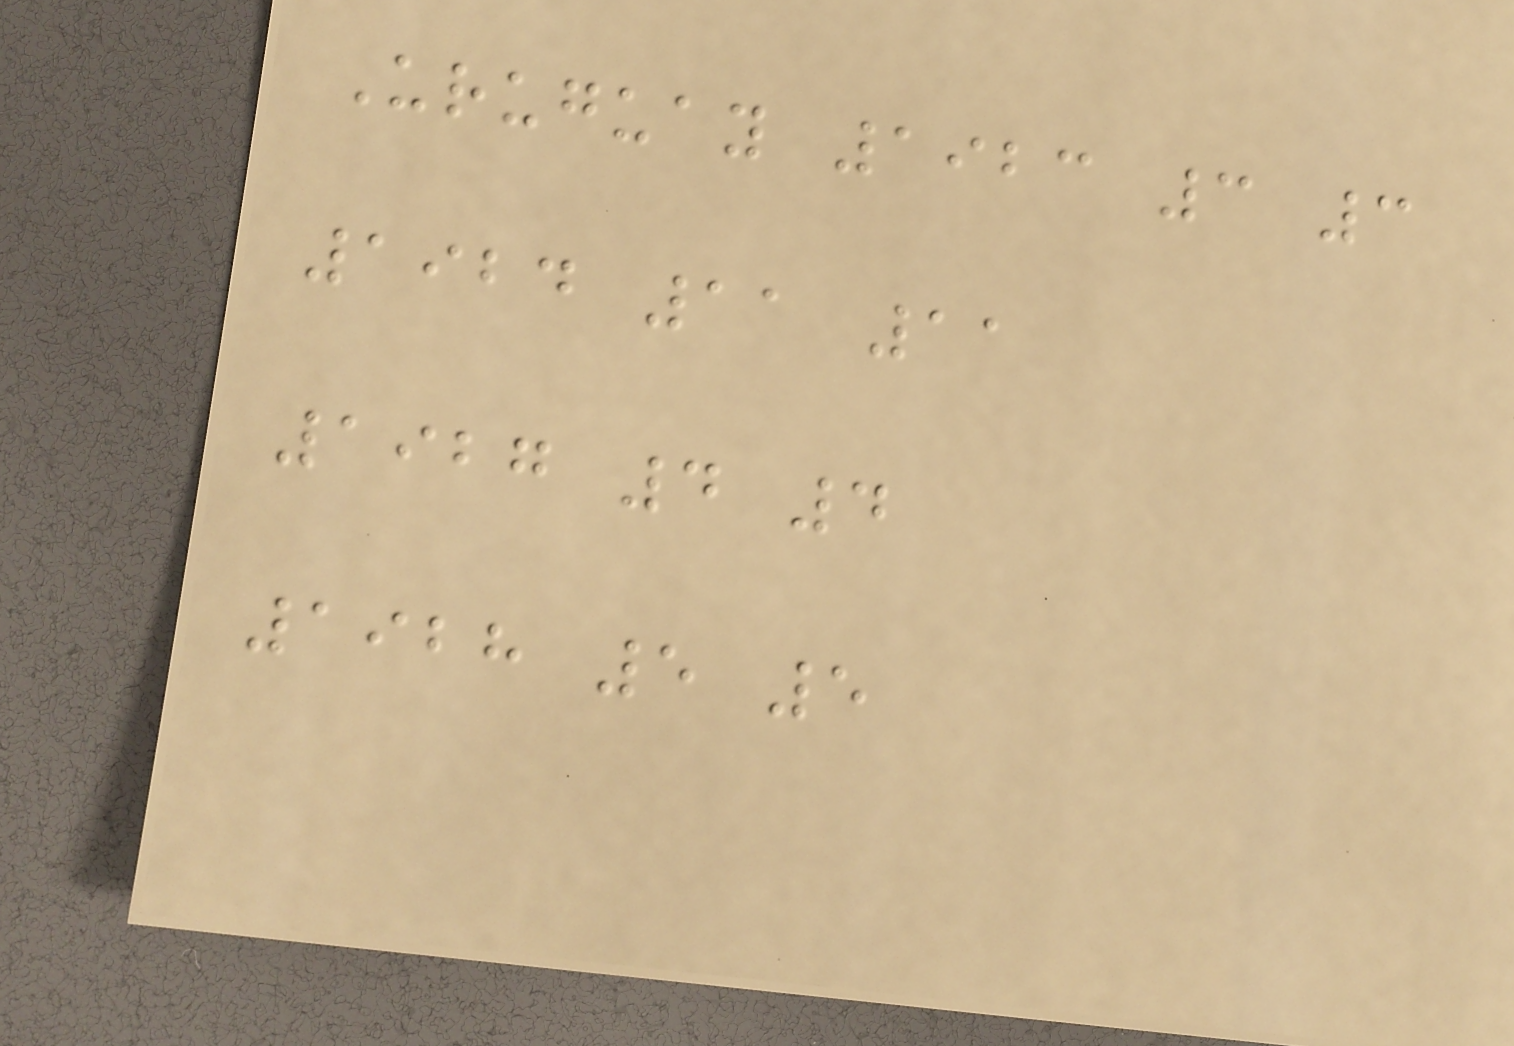Uruguay 1923 3 3
1924 11 11
1927 4 4
1928 5 5
